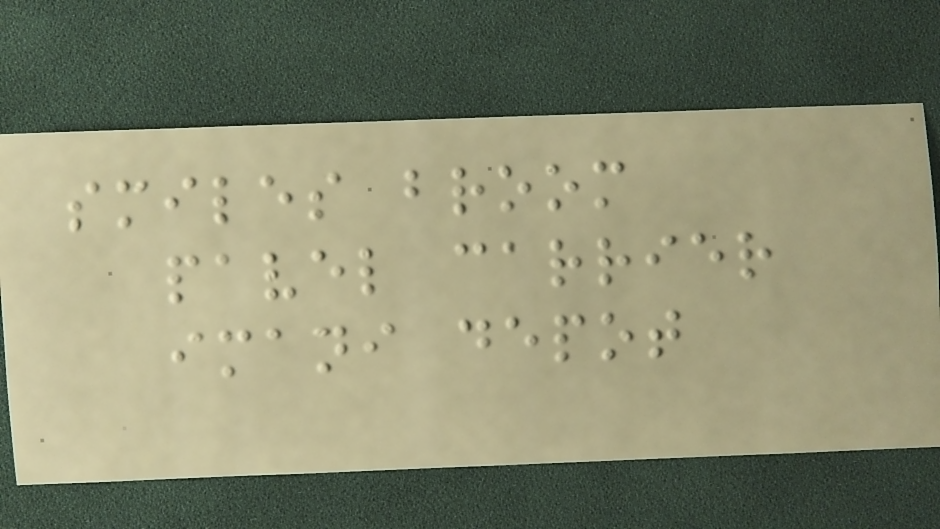smiles broom
pavel carrier
imani depot
